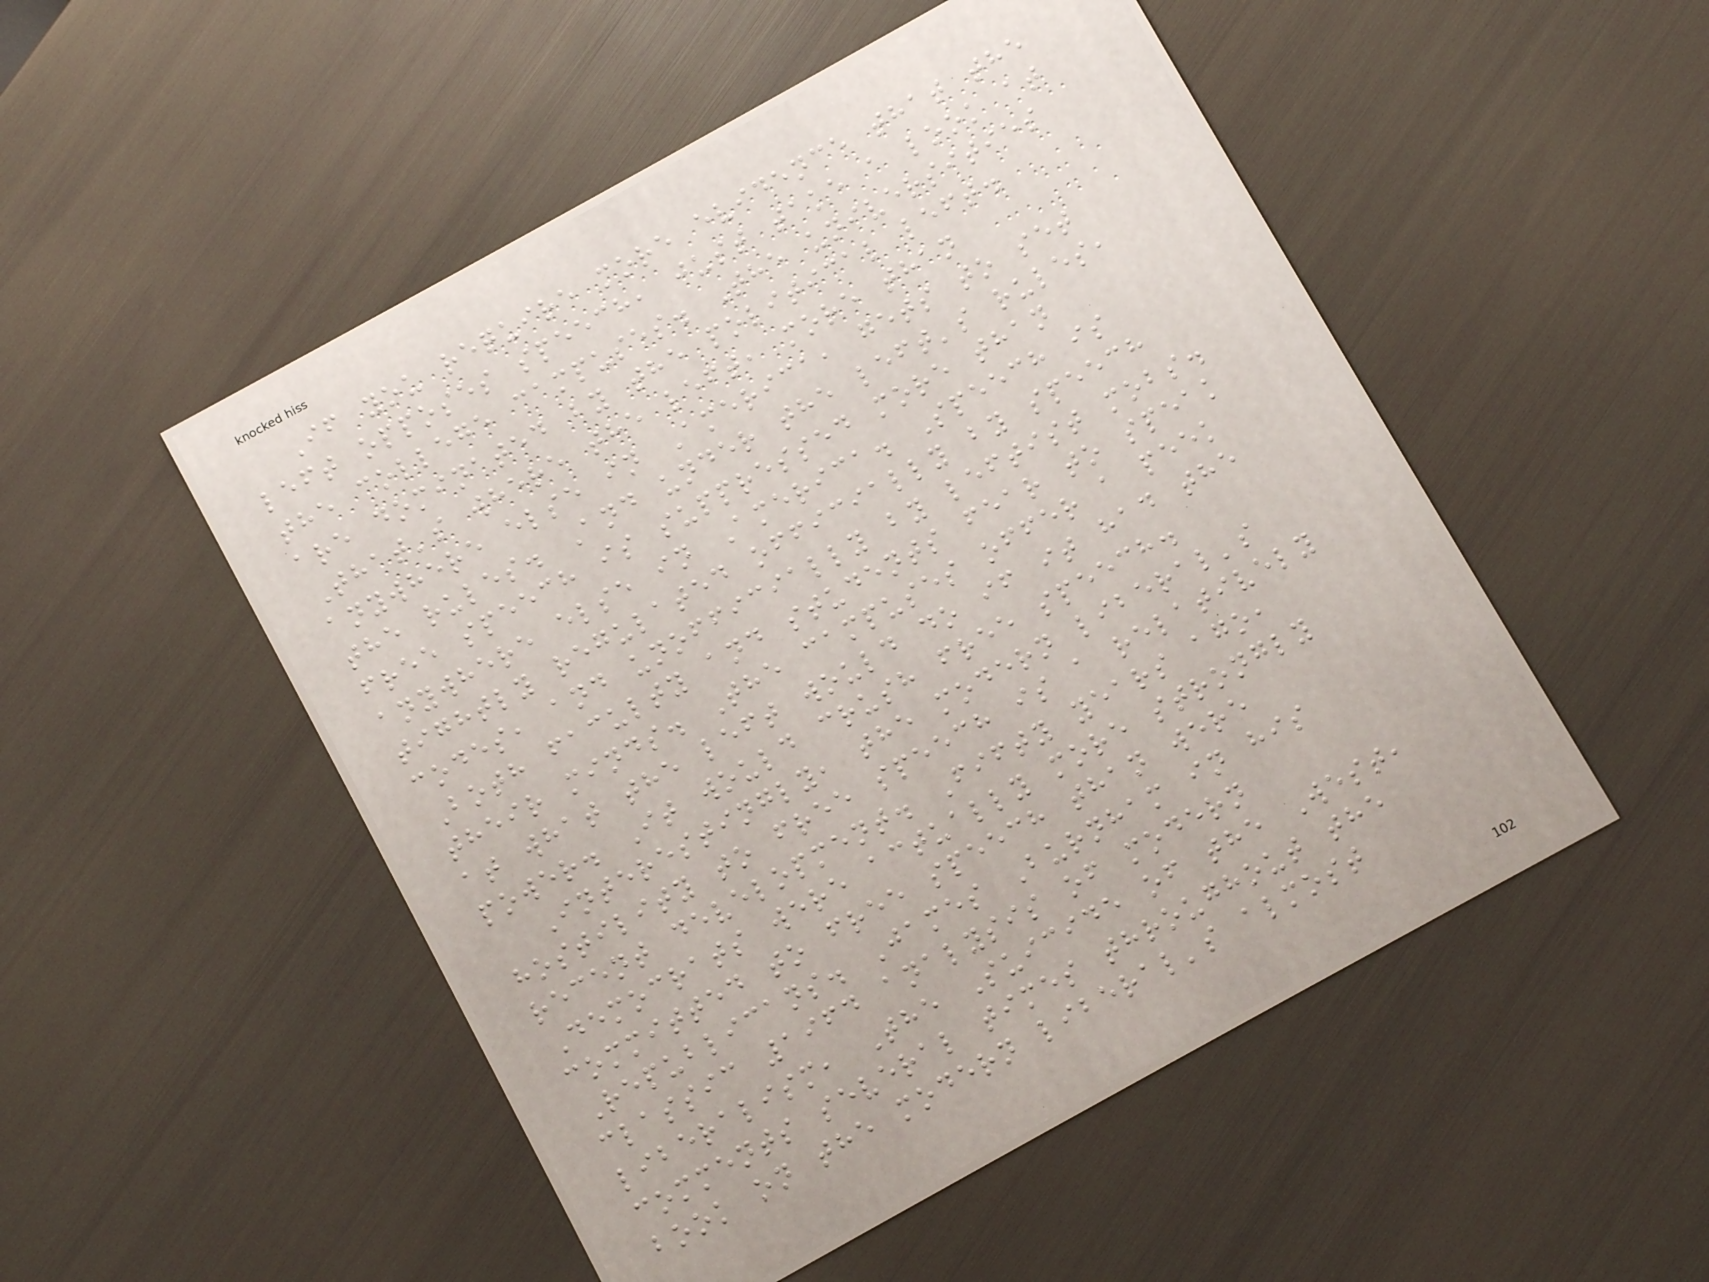If you require more evidence that the
left opposes speech, just take a look at
the college campuses. The universities
are dominated by the political left.
That's where the left, more than
anywhere else in America, gets to set
the rules. And under the left's rules,
free speech is suppressed more than
anywhere else in America. Speech is
tightly regulated officially by speech
codes, and unofficially by leftist mobs.
Both faculty and students fear to speak
their minds. The campuses offer a peek
at what the left would do if it had the
power. It would crush free speech.
Interestingly, the modern liberal's
hostility to free speech is a relatively
recent development. Fifty years ago,
Democrats were actually more strongly
committed to free speech than were
Republicans. James Burnham in his
classic 1964 analysis of modern
liberalism, The Suicide of the West,
comments several times throughout the
book on the modern liberal's almost
